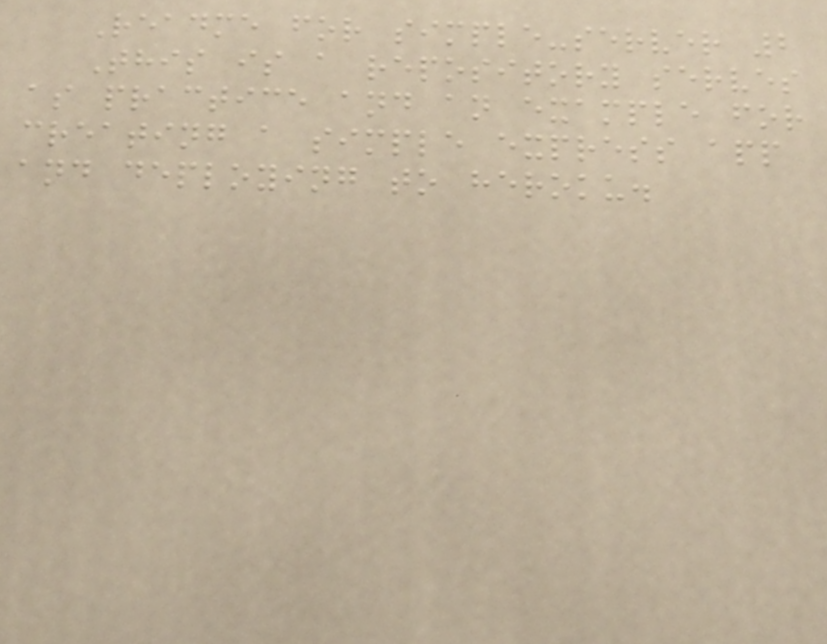Readme for simple-server 2
This is a repository serves
as practice and an example for
creating a simple express app
and deploying to heroku.
